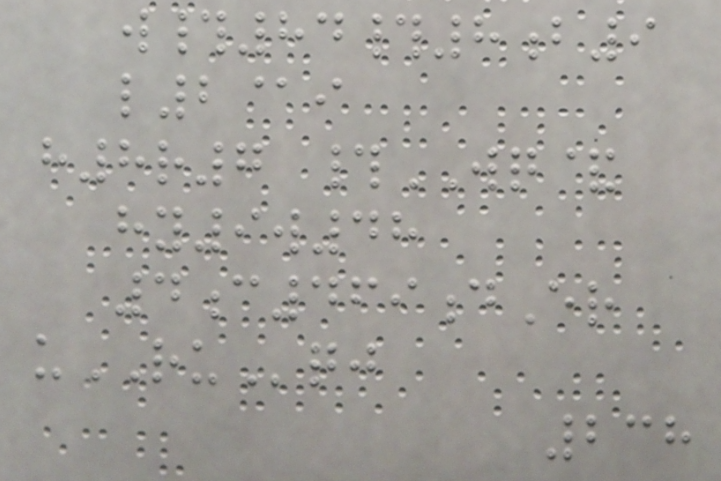w#84#8b9
l2@i
h8r7 #WQ&
hy9w48
4c469dEr
uRUqj
238
